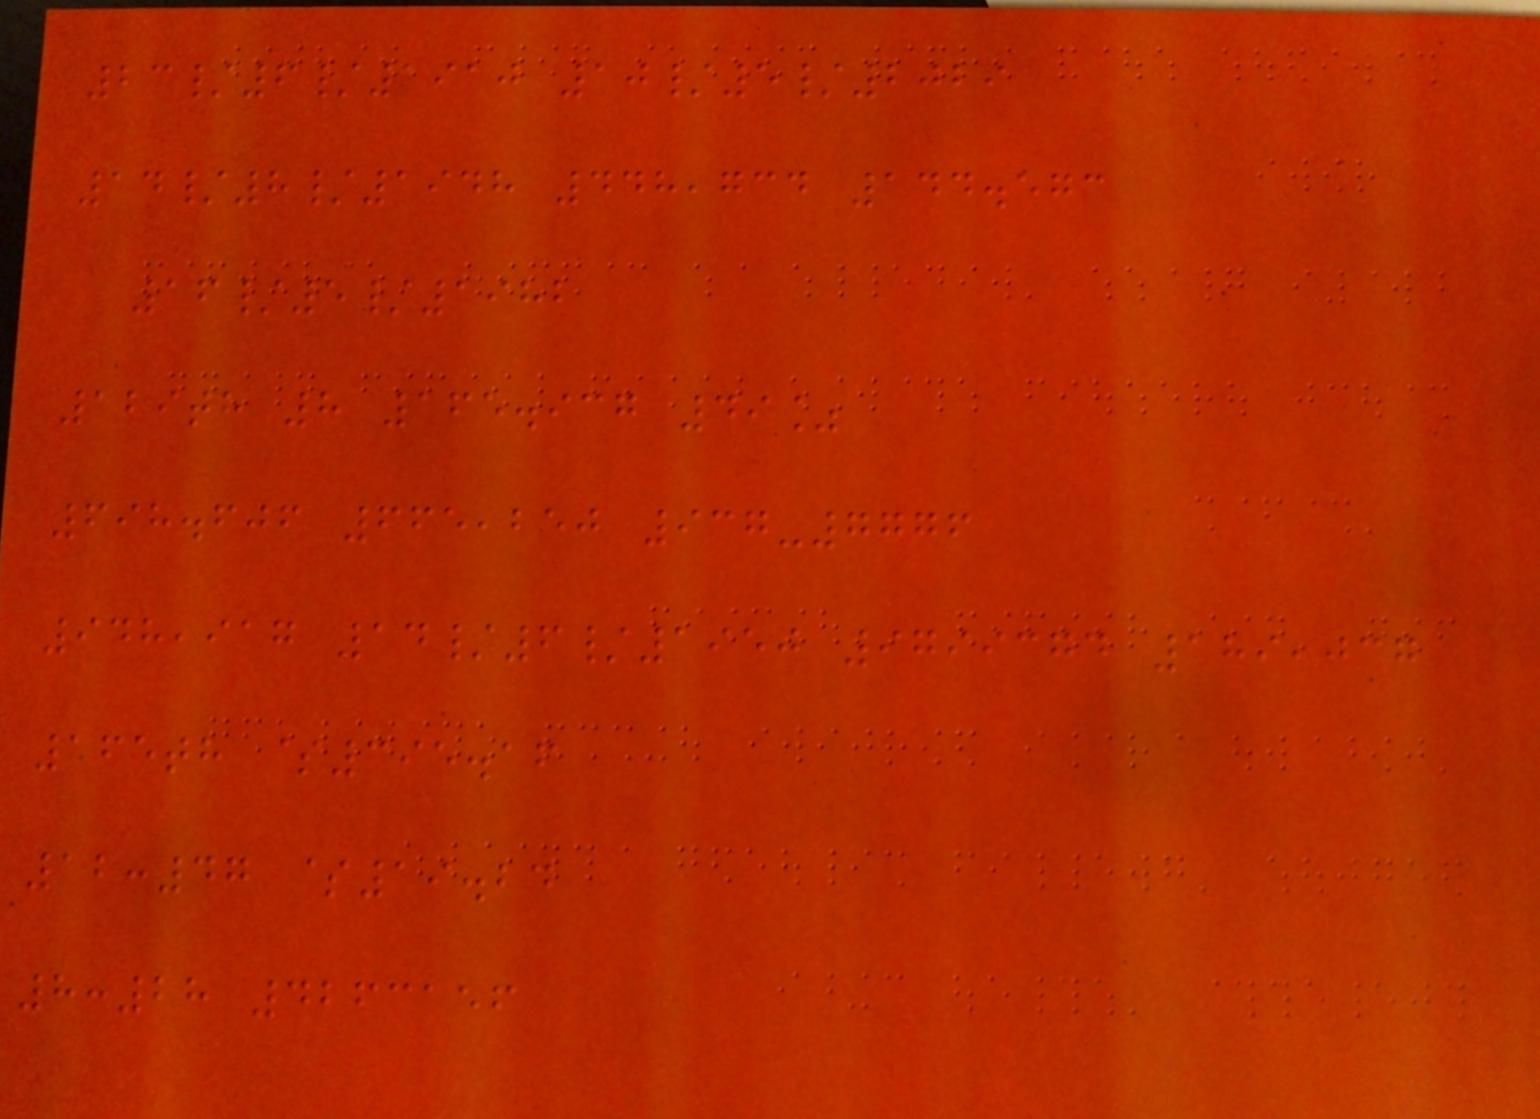23/6/1910 10/5/2029
14/8/1948 448,734 144.573
16/5/1982
129th 8 165.937 49%
698.606 665,250 937-7776
948,917 14/6/1950 9799374 189,037
165th $395.16
12:47 $19.24
8:28 4263156
